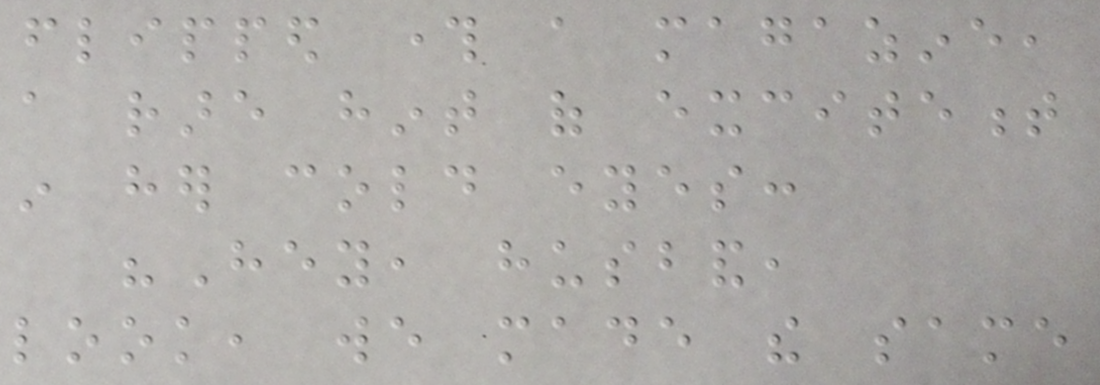flipped through a magazine,
a rare hint of excitement
in her cold eyes:
"Hey, husband,
look, we made the same
